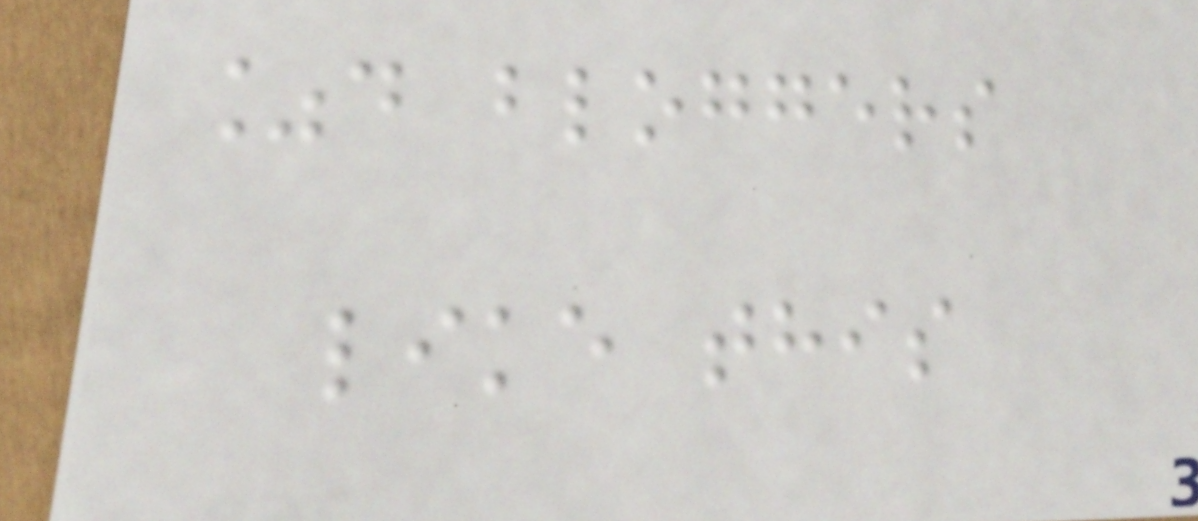%d bloggers
like this
